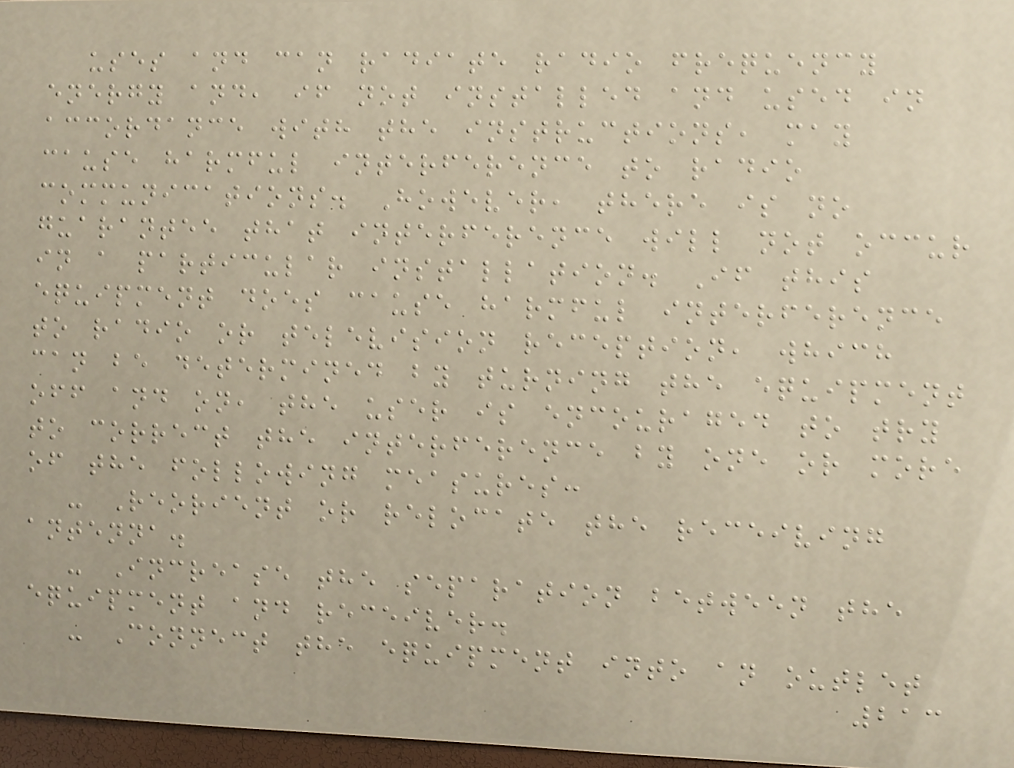uses and can radiate radio frequency
energy and, if not installed and used in
accordance with the instructions, may
cause harmful interference to radio
communications. However, there is no
guarantee that interference will not occur
in a particular installation. If this
equipment does cause harmful interference
to radio or television reception, which
can be determined by turning the equipment
off and on, the user is encouraged to try
to correct the interference by one or more
of the following measures:
- Reorient or relocate the receiving
antenna.
- Increase the separation between the
equipment and receiver.
- Connect the equipment into an outlet
213
